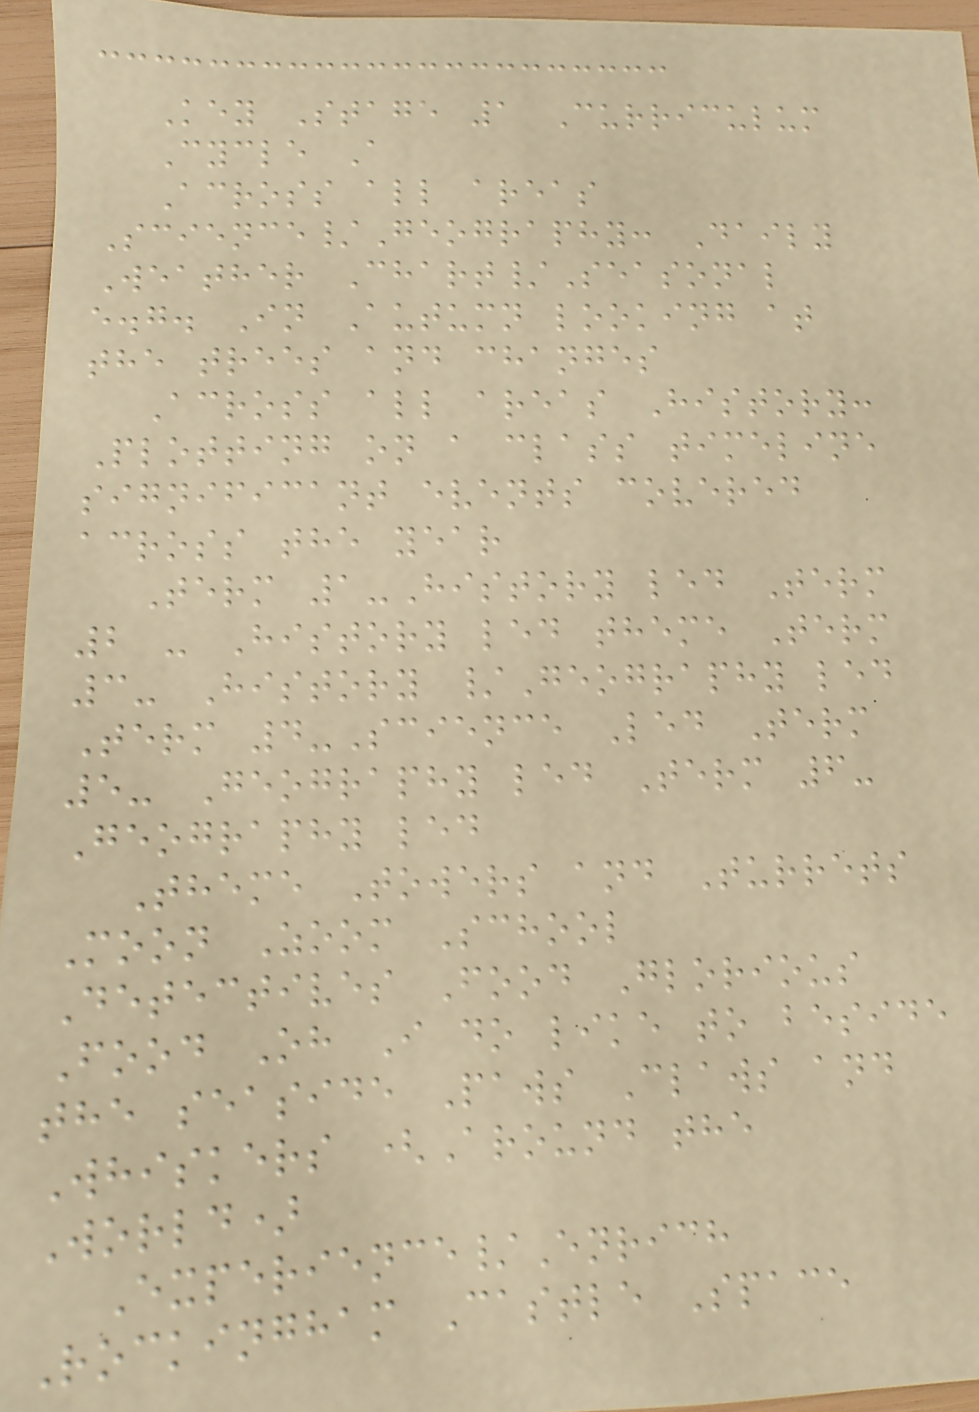Key Stage 1 Curriculum
Cycle A
Across all areas
Science/Geography: Daily
Weather Chart/Seasonal
e.g. In Autumn looking at
the trees and changes
Across all areas History:
Plotting on a class timeline
significant events covered
across the year
Term 1-History led Term
2 - History led theme Term
3- History /Geography led
Term 4-Science Led Term
5- Geography led Term 6-
Geography led
Theme Towers and Turrets
Moon Zoom School
Detectives Food Glorious
Food Oh I do like to beside
the seaside Paws Claws and
Whiskers (Around the
World)
Experience/Enrich
Rockingham Castle Space
